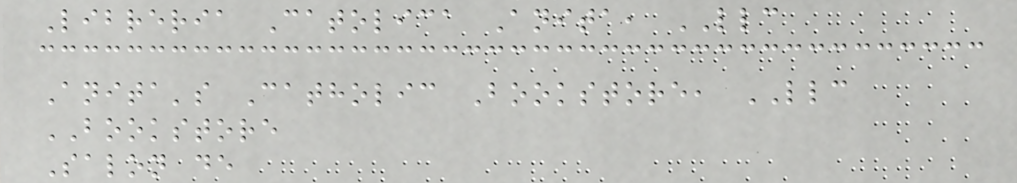Libreria Catolica Anita, LLC
Anita's Catholic Bookstore, LLC
BOOKSTORE
Salon de
